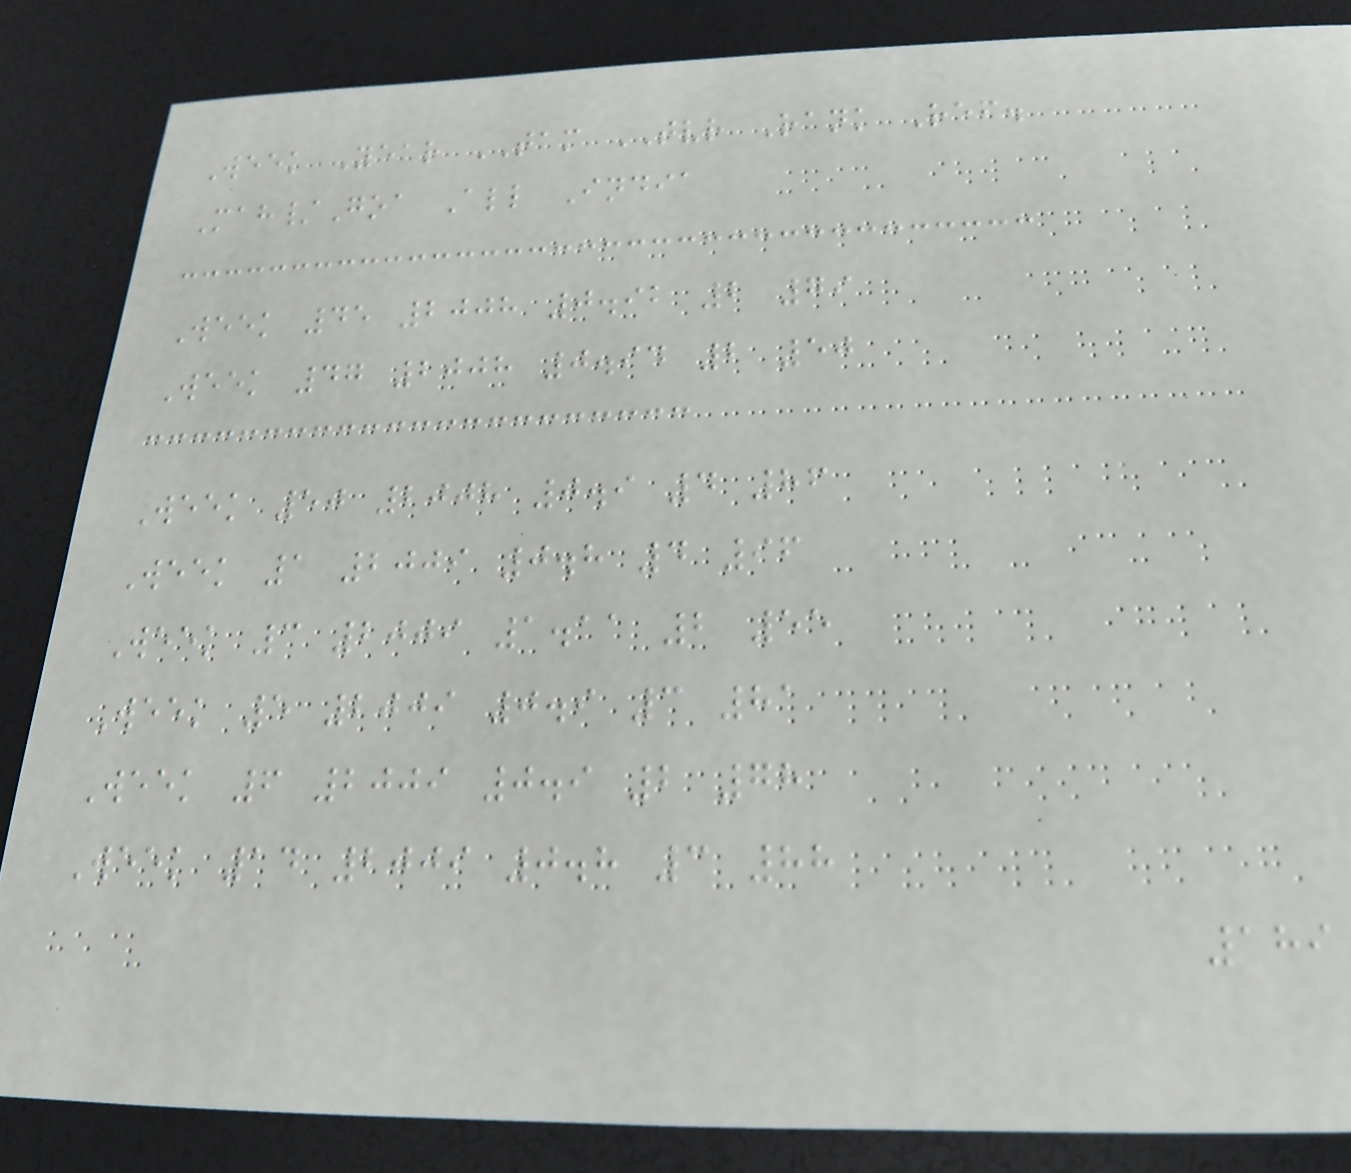Week Year TAM TVR Rank Ref.
Mah/Goa All India
Week 45 2008 0.92 2 79
Week 47 2008 0.94 2 50
Week 50 2008 0.9 4 86
Week 1 2009 0.8 4 96
Week 3 2009 1.11 2 55
Week 5 2009 0.9 3 81
Week 6 2009 0.9 2 78
Week 14 2009 0.8 3 88
189
